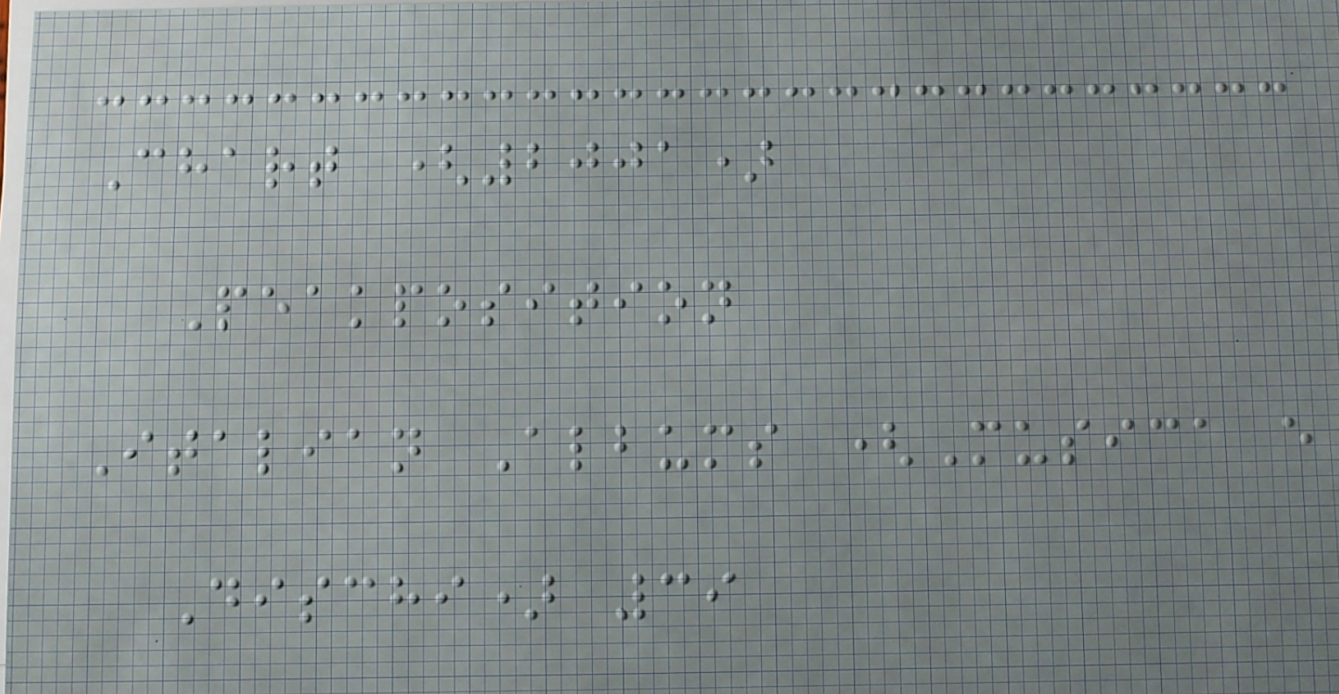Chart (2001)
Peakposition
Italian Albums (Musica e
Dischi) 39
